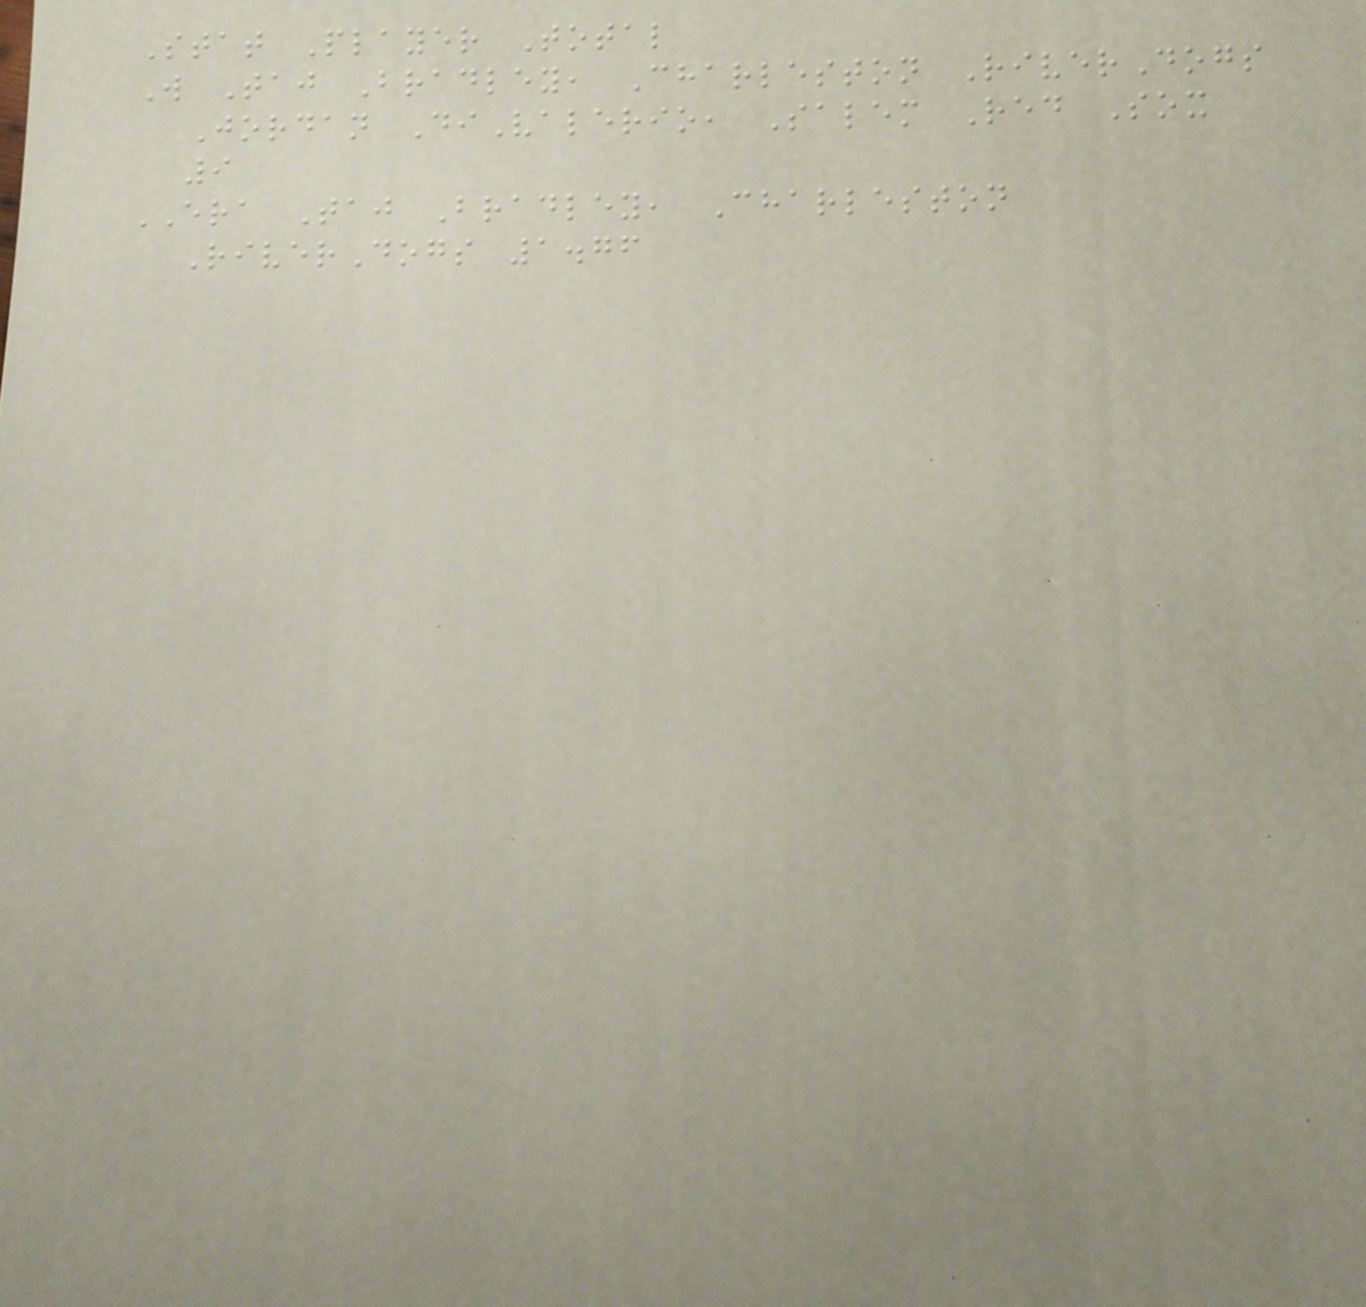Stat Player Total
W Taj Bradley, Charleston RiverDogs
Jordan DiValerio, Salem Red Sox
9
ERA Taj Bradley, Charleston
RiverDogs 1.76
